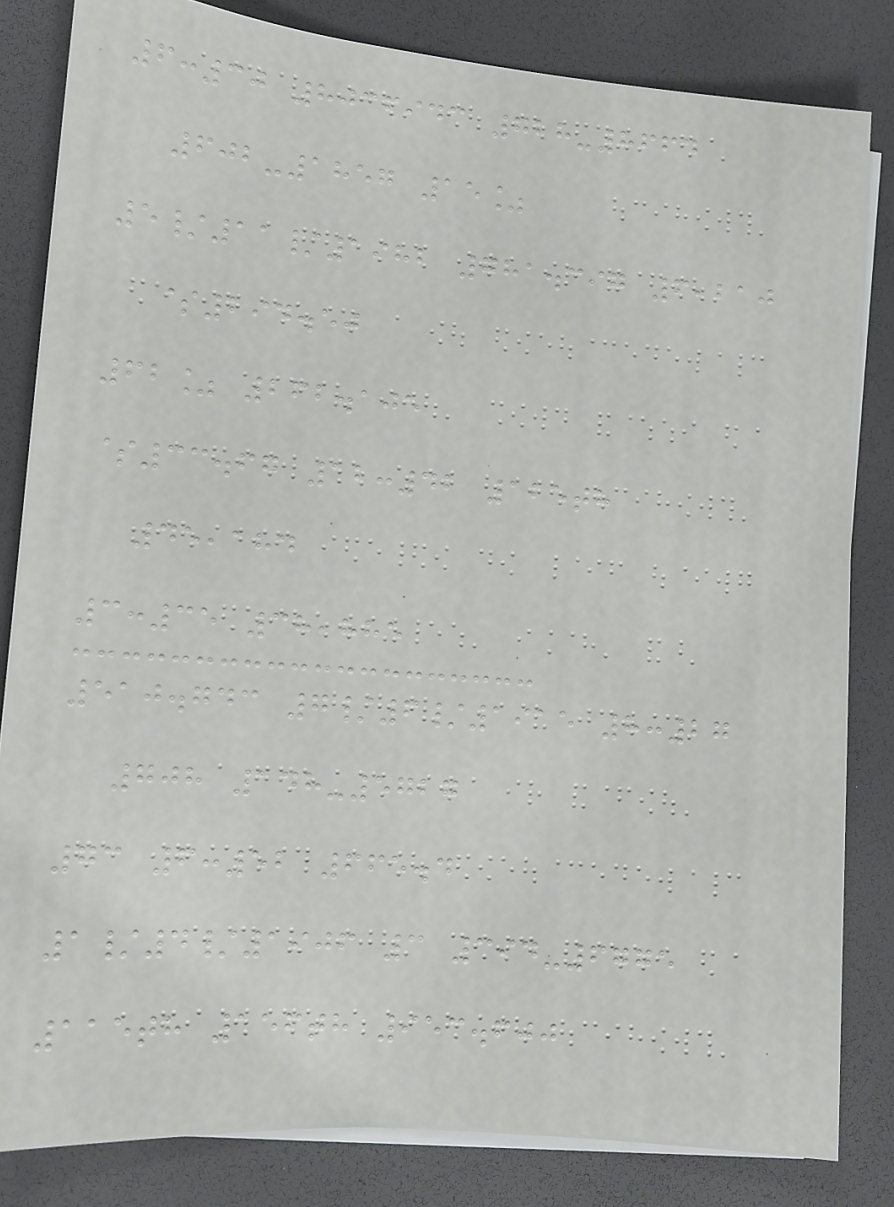6:30 8036943 728-8664
602-1857 15%
5/11/1982 781.397 6,210
$294.50
62% 262.105
$33.67 12:42 125th
45,184
3:35 38,885
510.743 7/6/1915 8:27
708 148-5727
73 6:52 665.4
1/4/1906 3 394-6775
115th 156th 953.600
